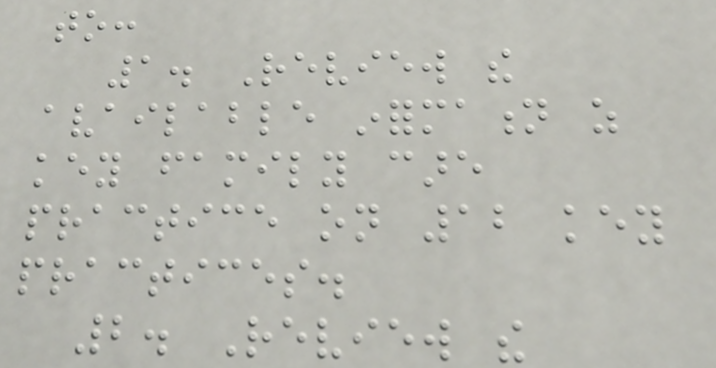to:
1. Review the
available information as
key family care
practice on 12 key
practices.
2. Review the
